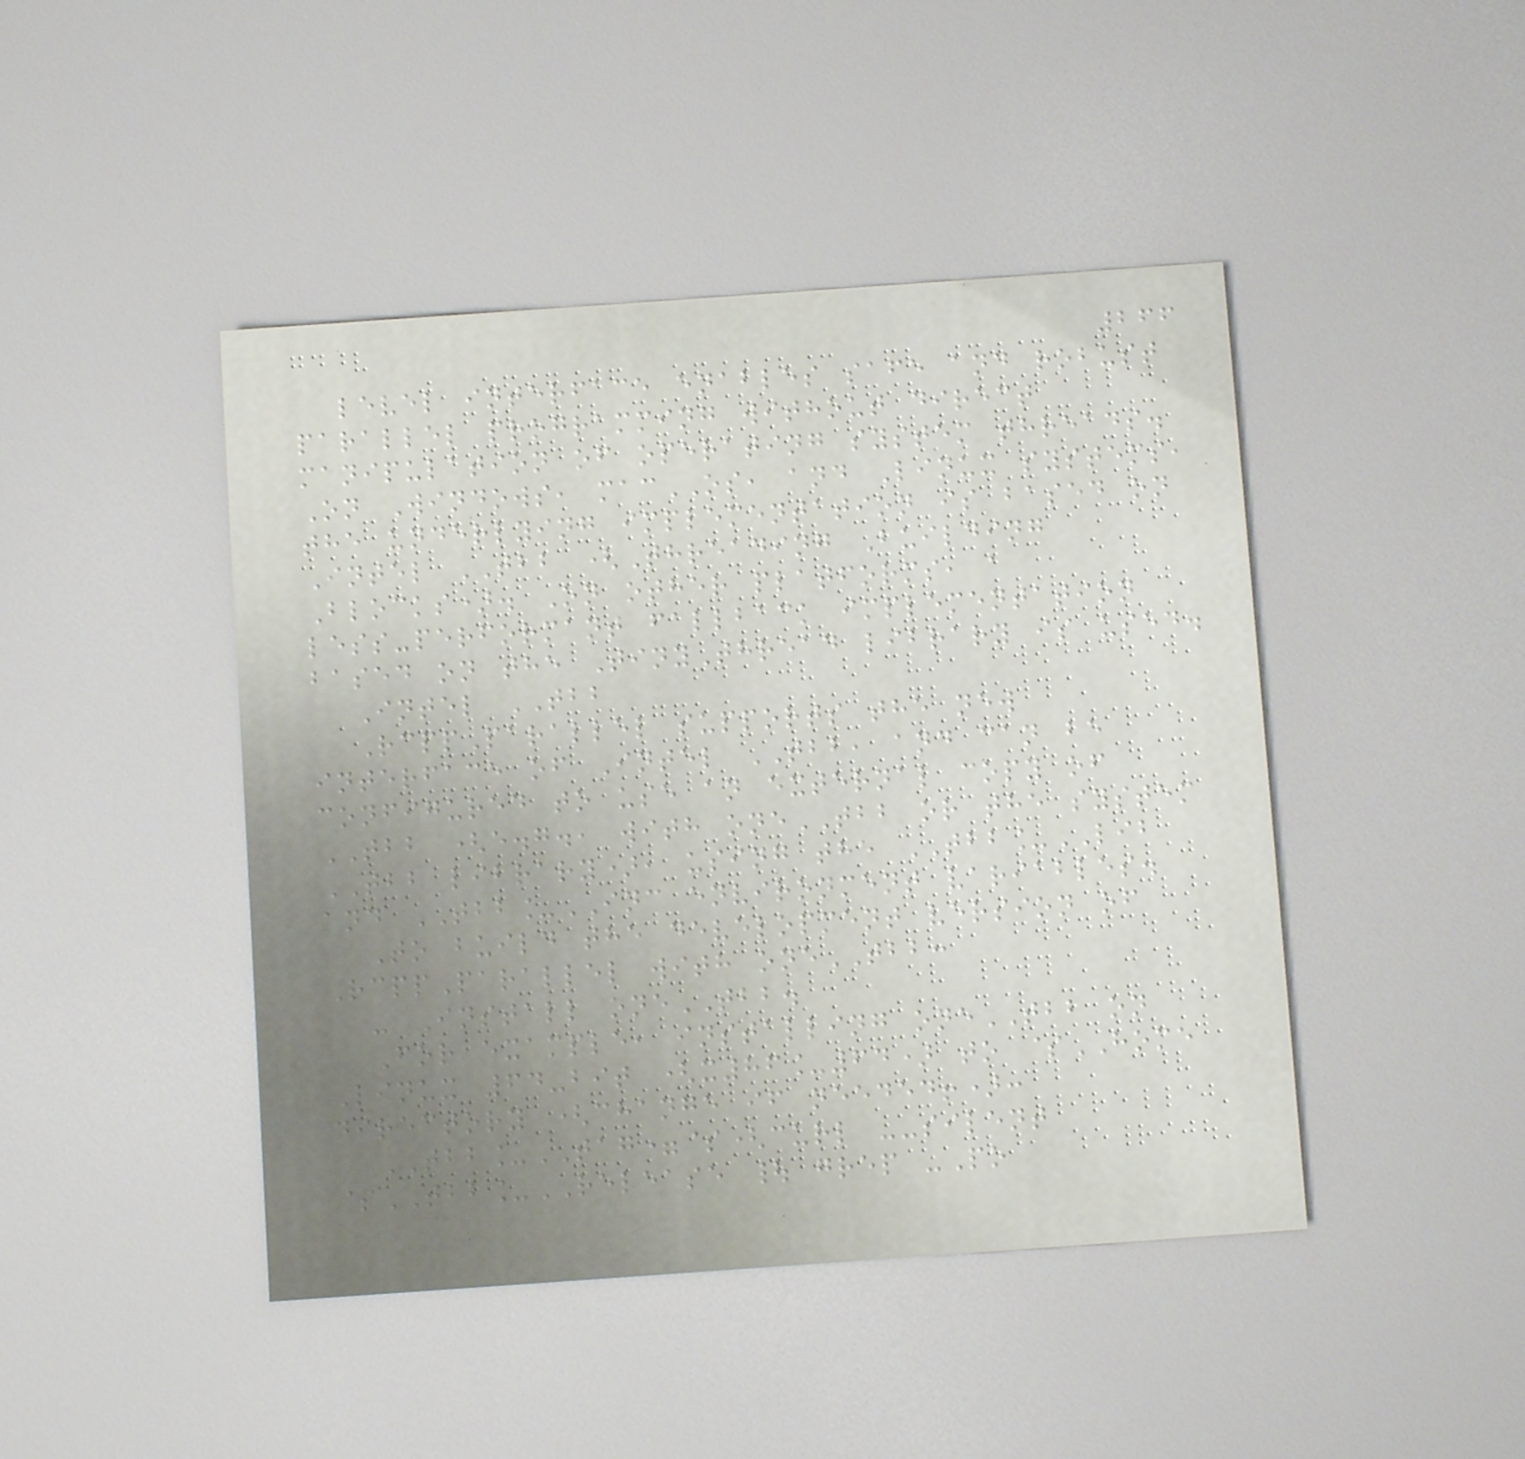266
level interface enables safe and robust
parallel programming without direct
manipulation of operating system threads.
On Windows, macOS, and Linux systems,
the underlying implementation is based on
Intel TBB (Threading Building
Blocks). On other platforms, a
less-performant fallback implementation
based on the TinyThread library is used.
Intel TBB
RcppParallel supports the new
interface of Intel TBB, and can be
configured to use an external copy of
TBB (e.g., with oneTBB or the system
TBB library), using the TBB_LIB
and TBB_INC environment variables.
To build the development version of
RcppParallel with oneTBB:
- Install oneTBB.
For example, installing oneTBB on
Linux 64-bit (x86_64) to $HOME
directory (change if needed!):
TBB_TAG=$(curl --silent
$TBB_RELEASE | grep -Po
